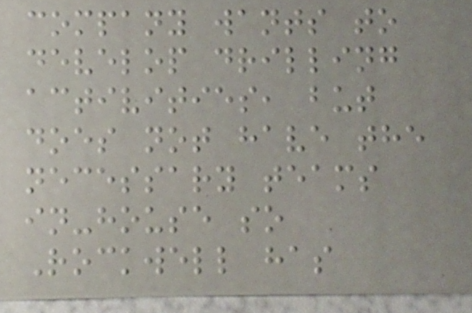company wants to
develop drilling
activities, but
does not have the
necessary teams
in-house so
Rockwell has
